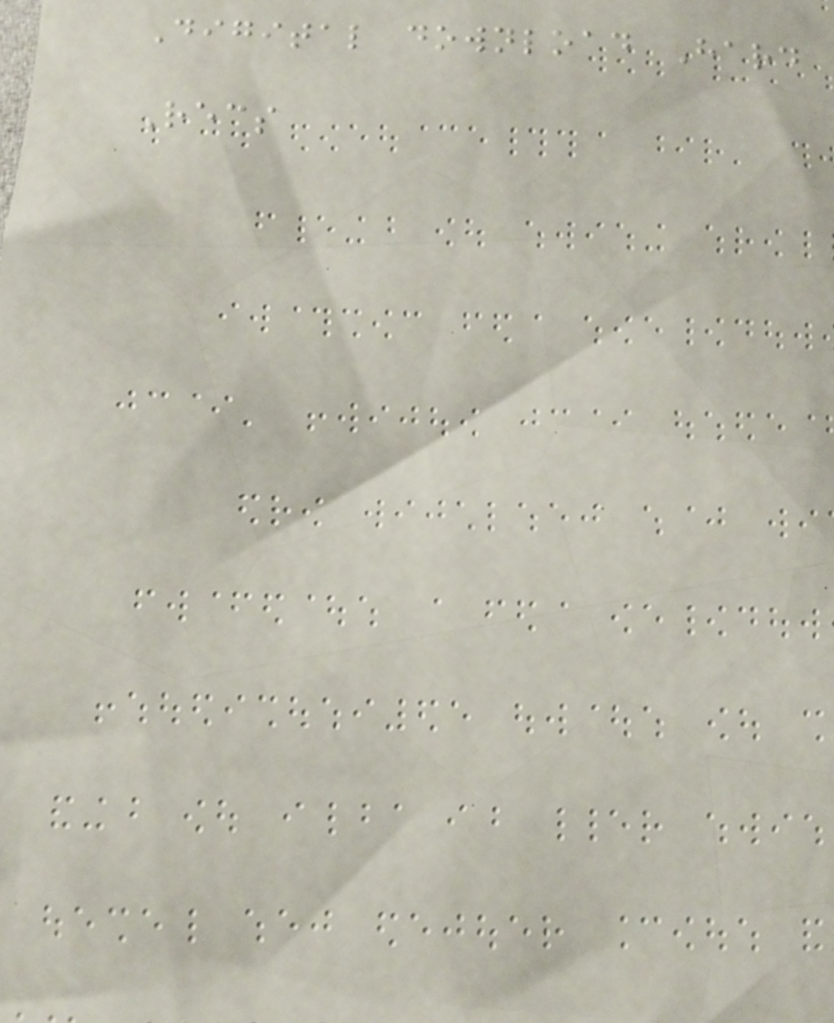Digital download Hard
Recs
